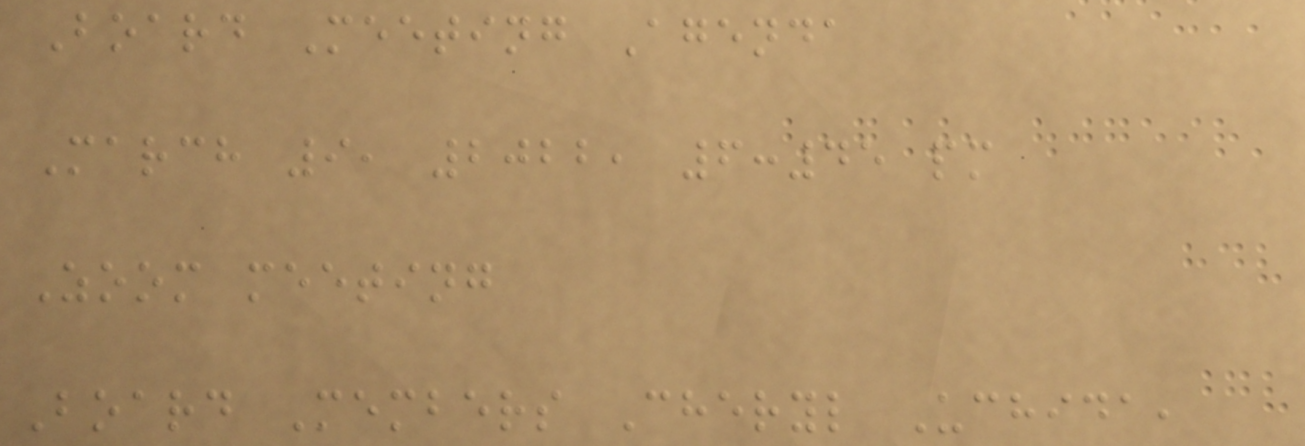Board Meeting Agenda
March 9, 2022, 6:45 pm
Zoom meeting
Board Members Cheryl Uchida,
